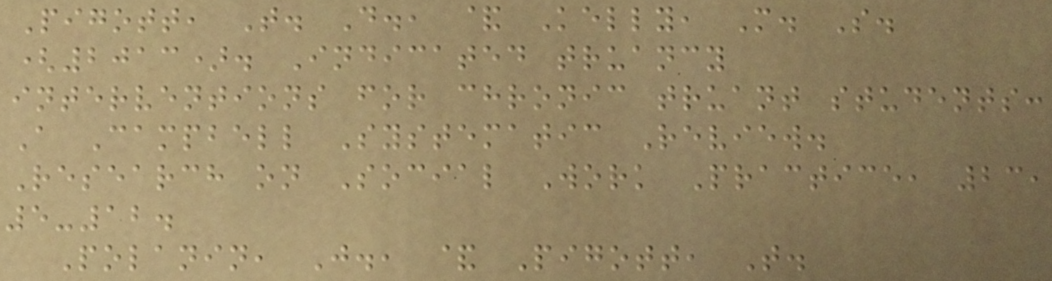Pigott, T. D., & Kelly, M. S.
(2013). Indicated truancy
interventions for chronic truant students:
A Campbell Systematic Review.
Research on Social Work Practice, 23,
5-12.
Polanin, J., & Pigott, T.
